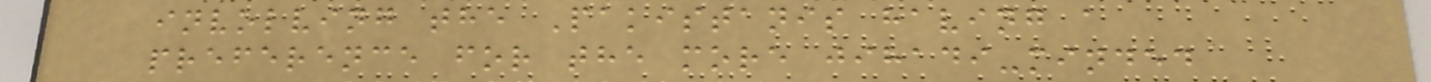involving the Pakistanis having a
preference for the more jihadi-minded
